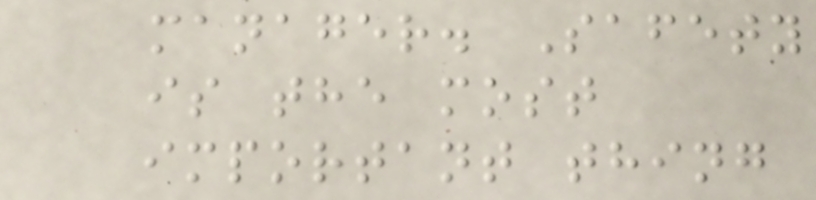manager. Safety
is the most
important thing
